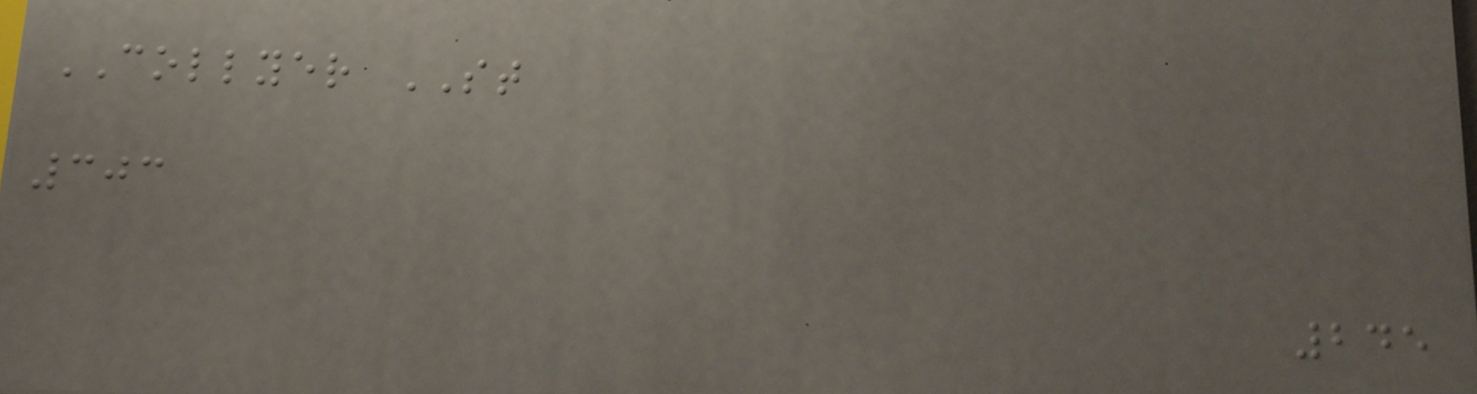COLLYER ST
303
245
